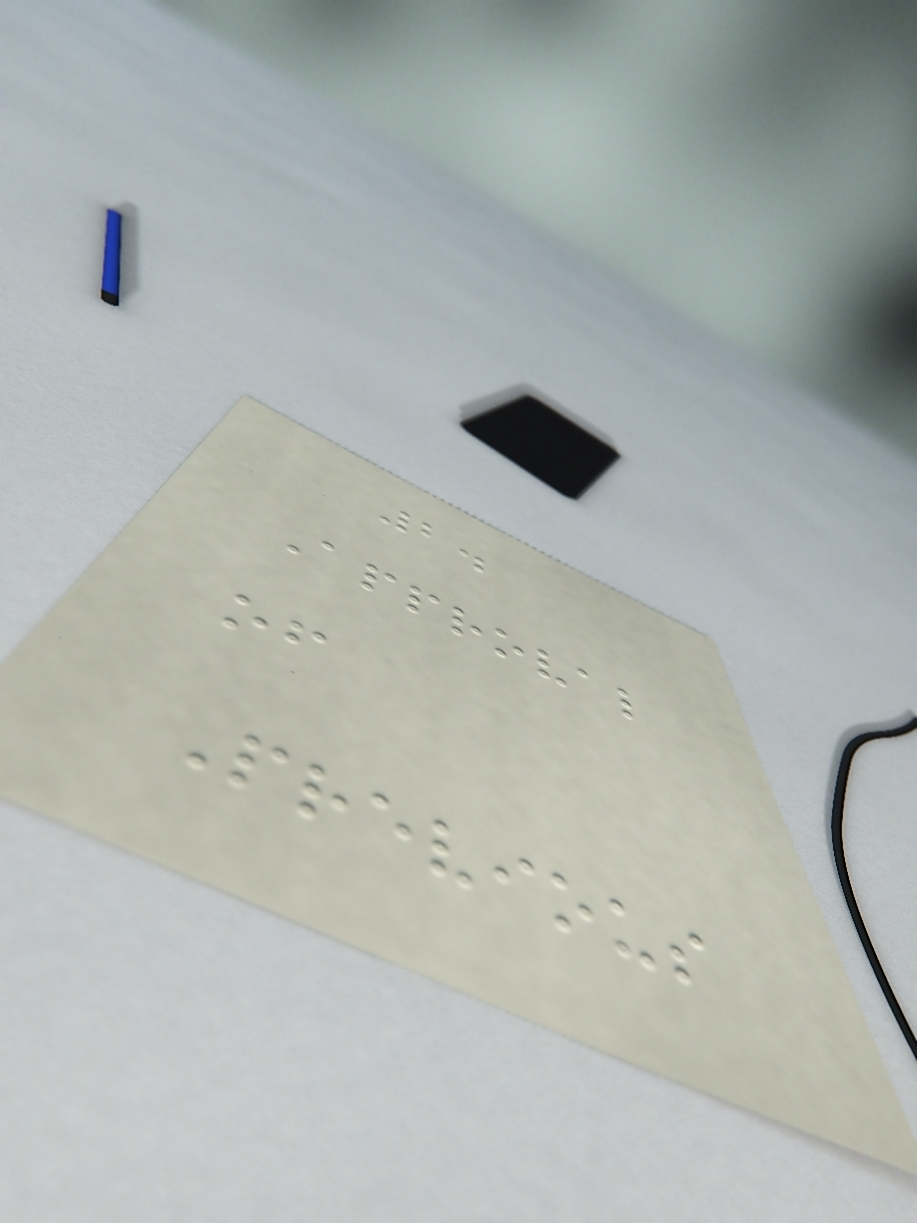2.
Approval
of
Previous
